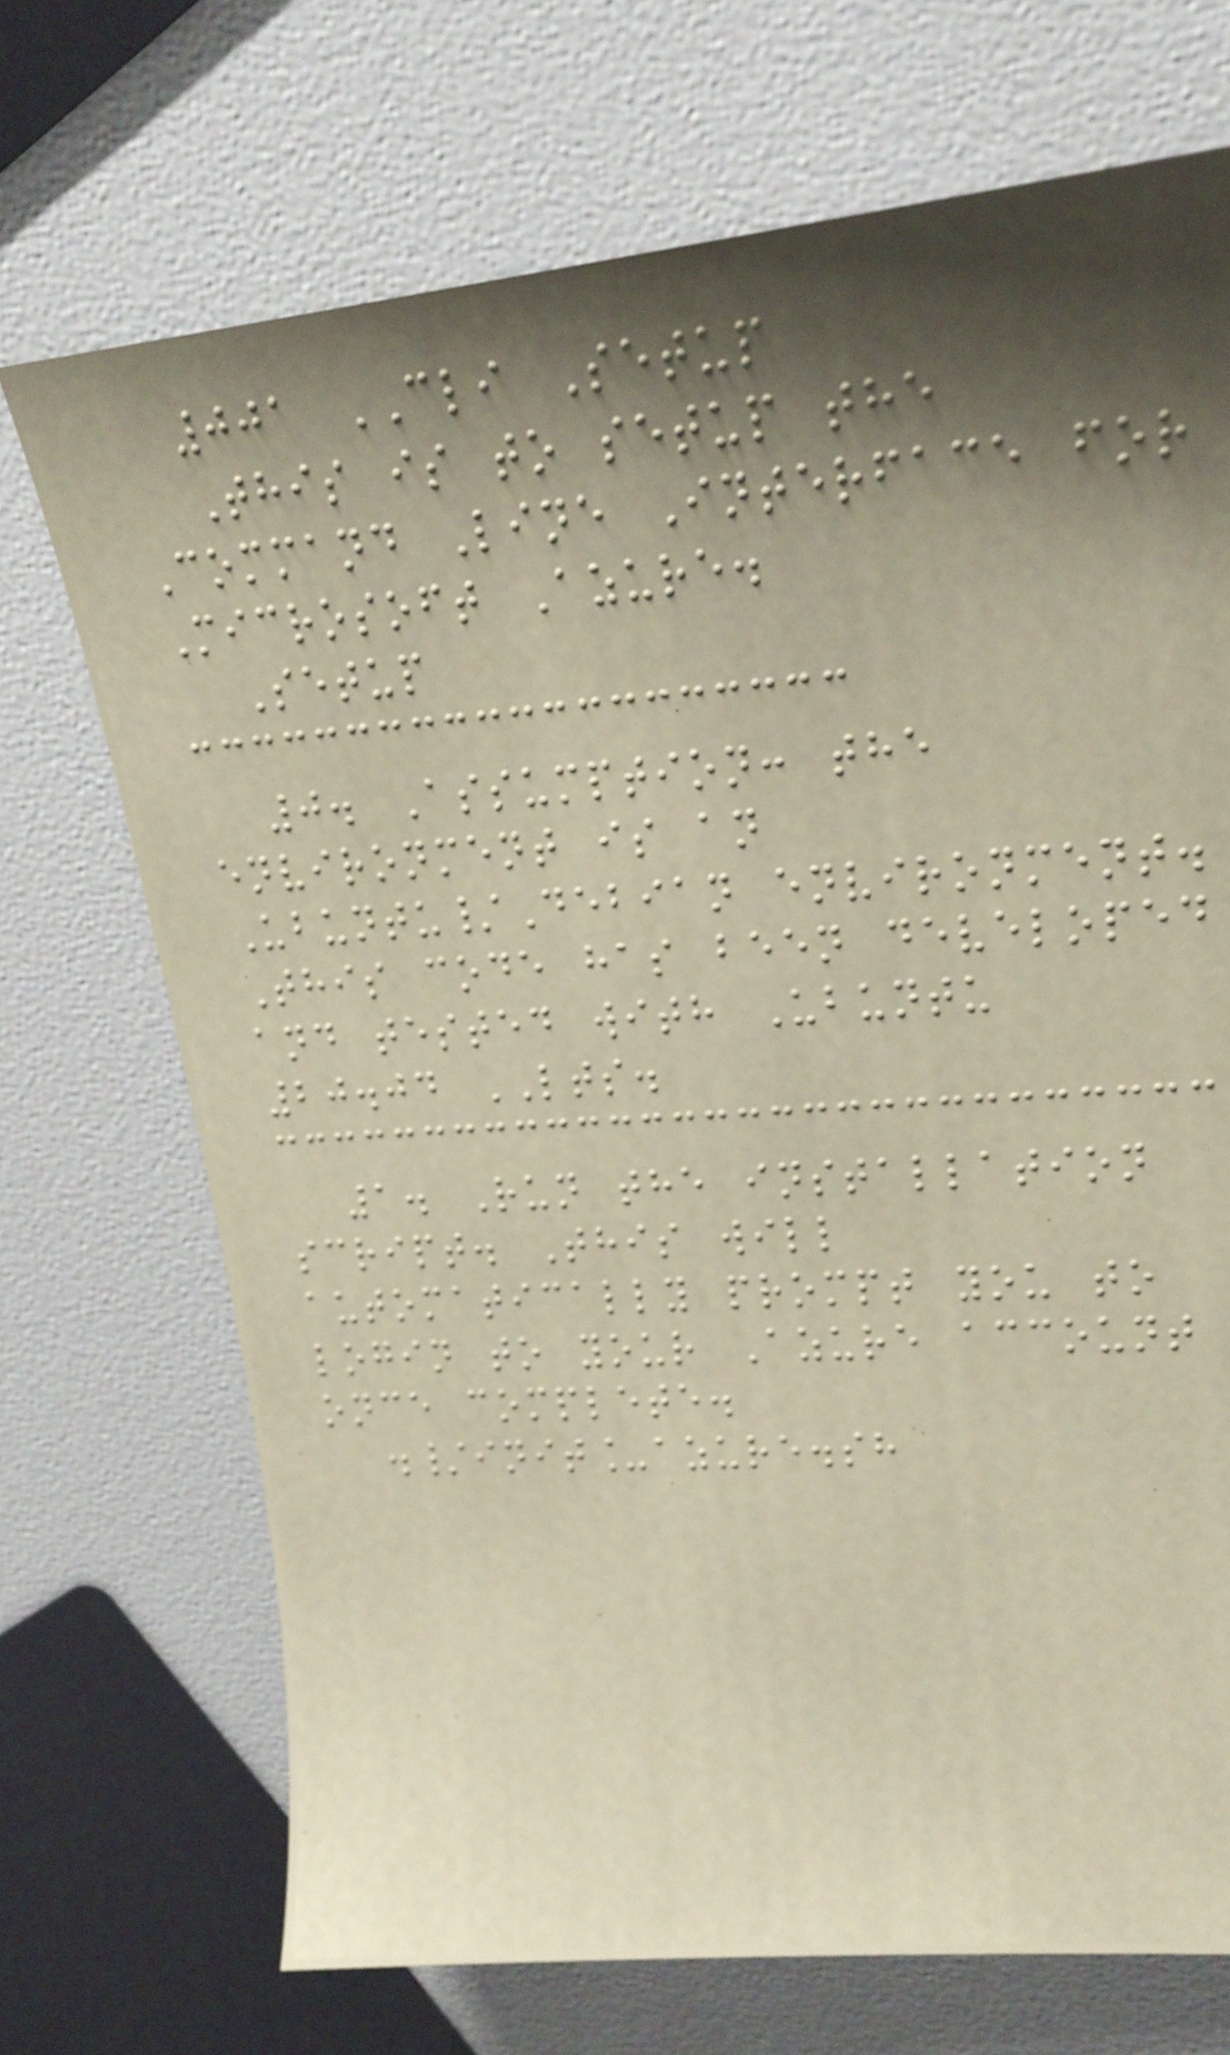001 CLI Setup
This is to setup the
Command Line Interface for
Microsoft Azure.
Setup
0. Assumption: the
environment is an
Ubuntu/Debian environment.
This code has been developed
and tested with Ubuntu
20.04 LTS.
1. Run the installation
script. This will
automatically prompt you to
login to your Azure account
once complete.
./init_azure.sh
